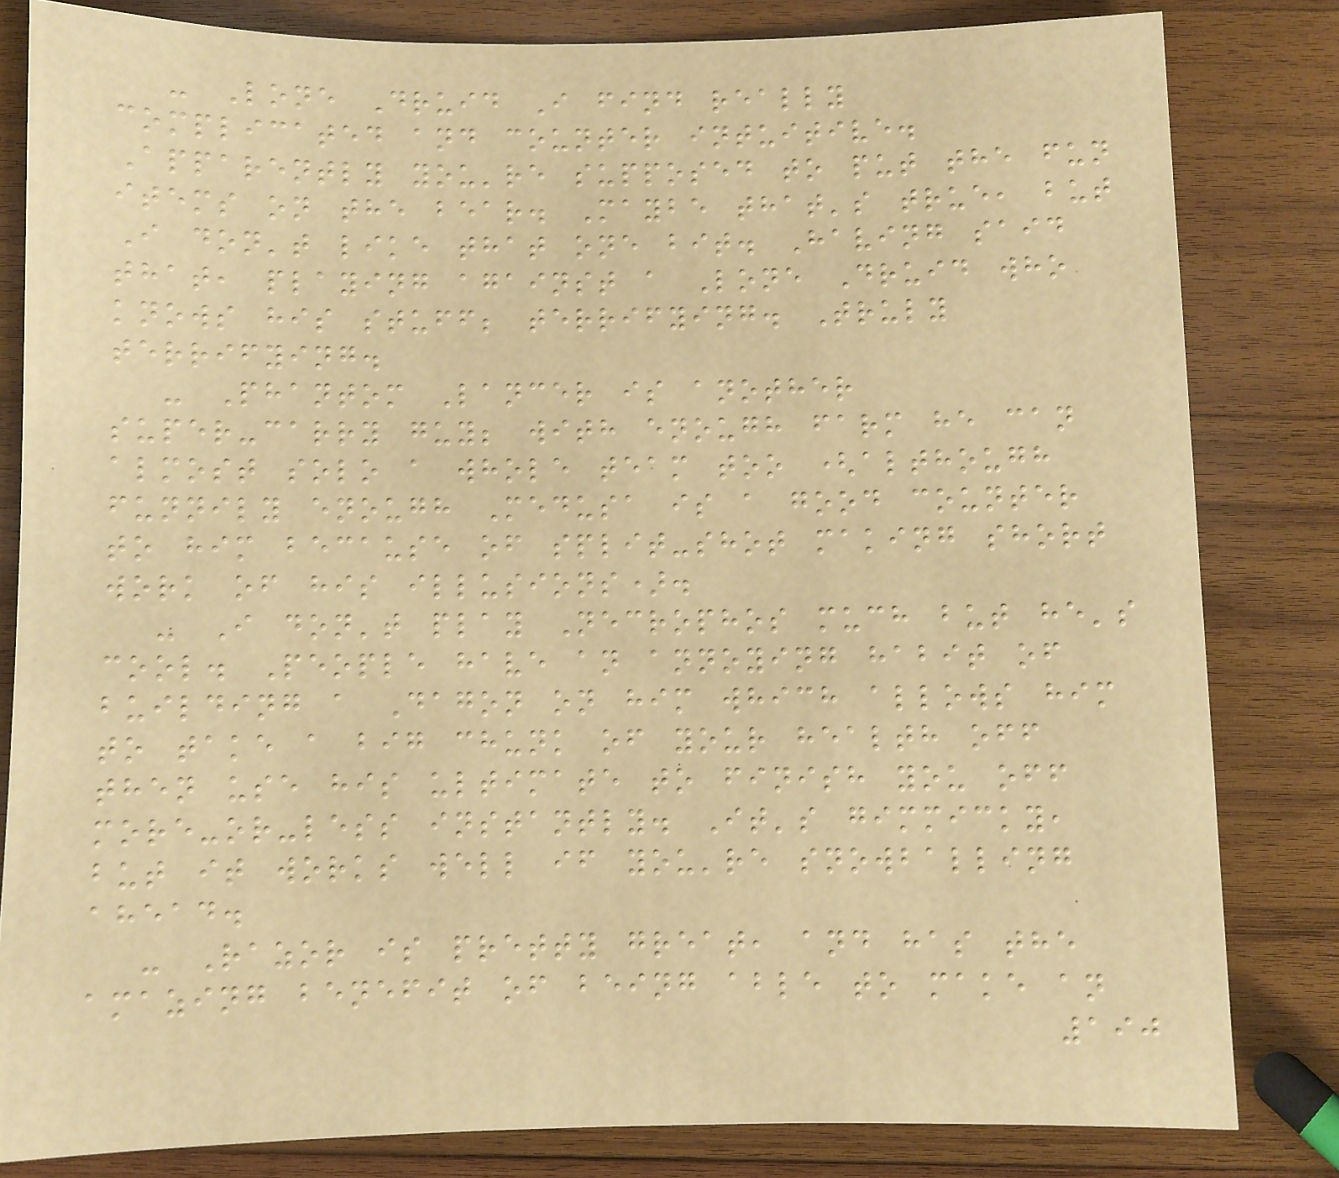- Lone Druid I find really
complicated and counter intuitive.
Apparently you're supposed to put the fun
items on the bear. Maybe that's true, but
I don't like that one bit. Having said
that, playing against a Lone Druid who
knows his stuff; terrifying. Truly
terrifying.
- Phantom Lancer is another
super-carry guy; with enough farm he can
almost solo a whole team too (although
funnily enough Medusa is a good counter
to him because of split-shot making short
work of his illusions).
- I don't play Necrophos much but he's
cool. People have an annoying habit of
building a Dagon on him which allows him
to take a big chunk of your health off
then use his ultimate to finish you off
more-or-less instantly. It's gimmicky,
but it works well if you're snowballing
ahead.
- Razor is pretty great, and has the
amazing benefit of being able to make an
190
